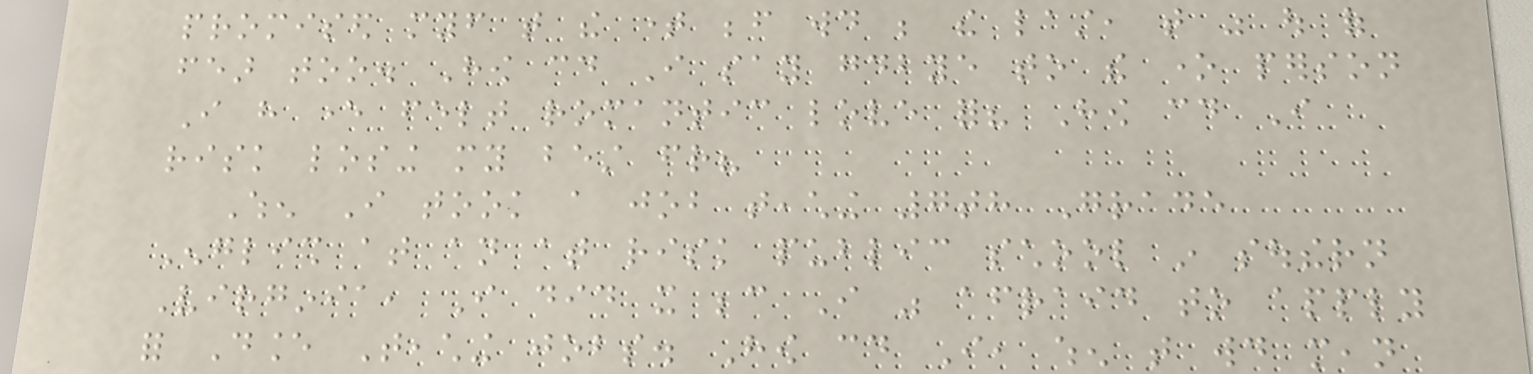promised myself that the time before would be the last, that was out of
fear too. How could I say goodbye to the one person
I have ever felt romantic love for? How could I
risk losing my best friend?
When I took a job teaching 7th Grade
English at an at risk public school in southern
Virginia, I did it because I was afraid to apply
for Dance Teaching jobs. How could I, when that would mean
